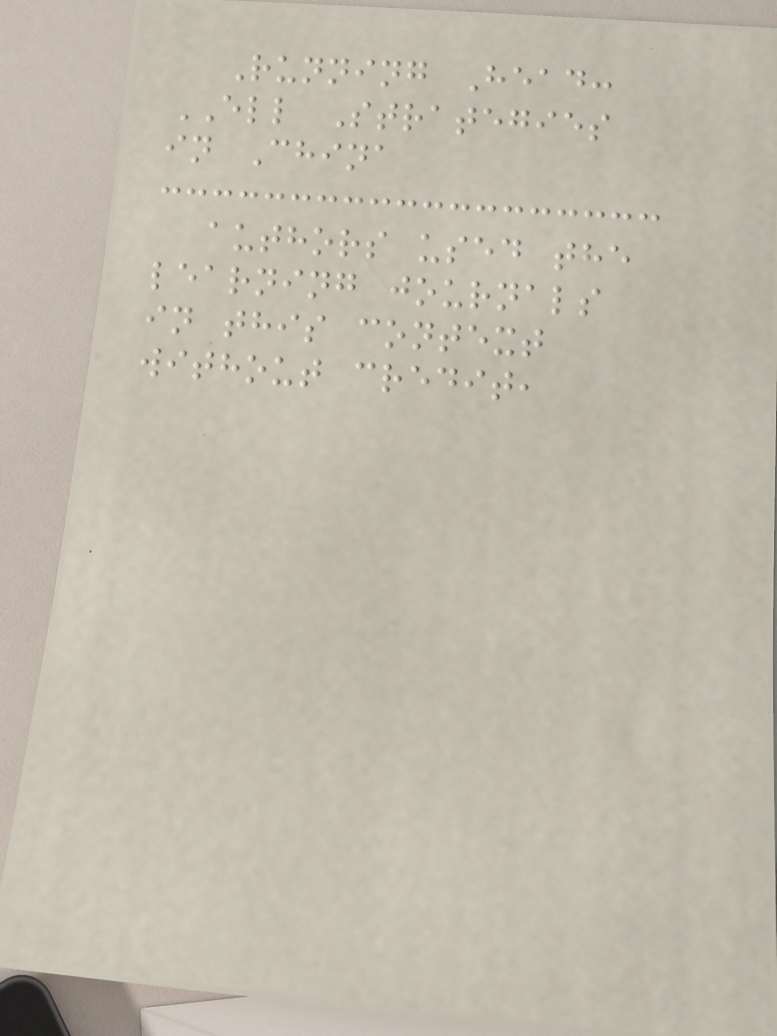Running Head:
ELL Strategies
in China
authors used the
learning journals
in this context
without credit,
